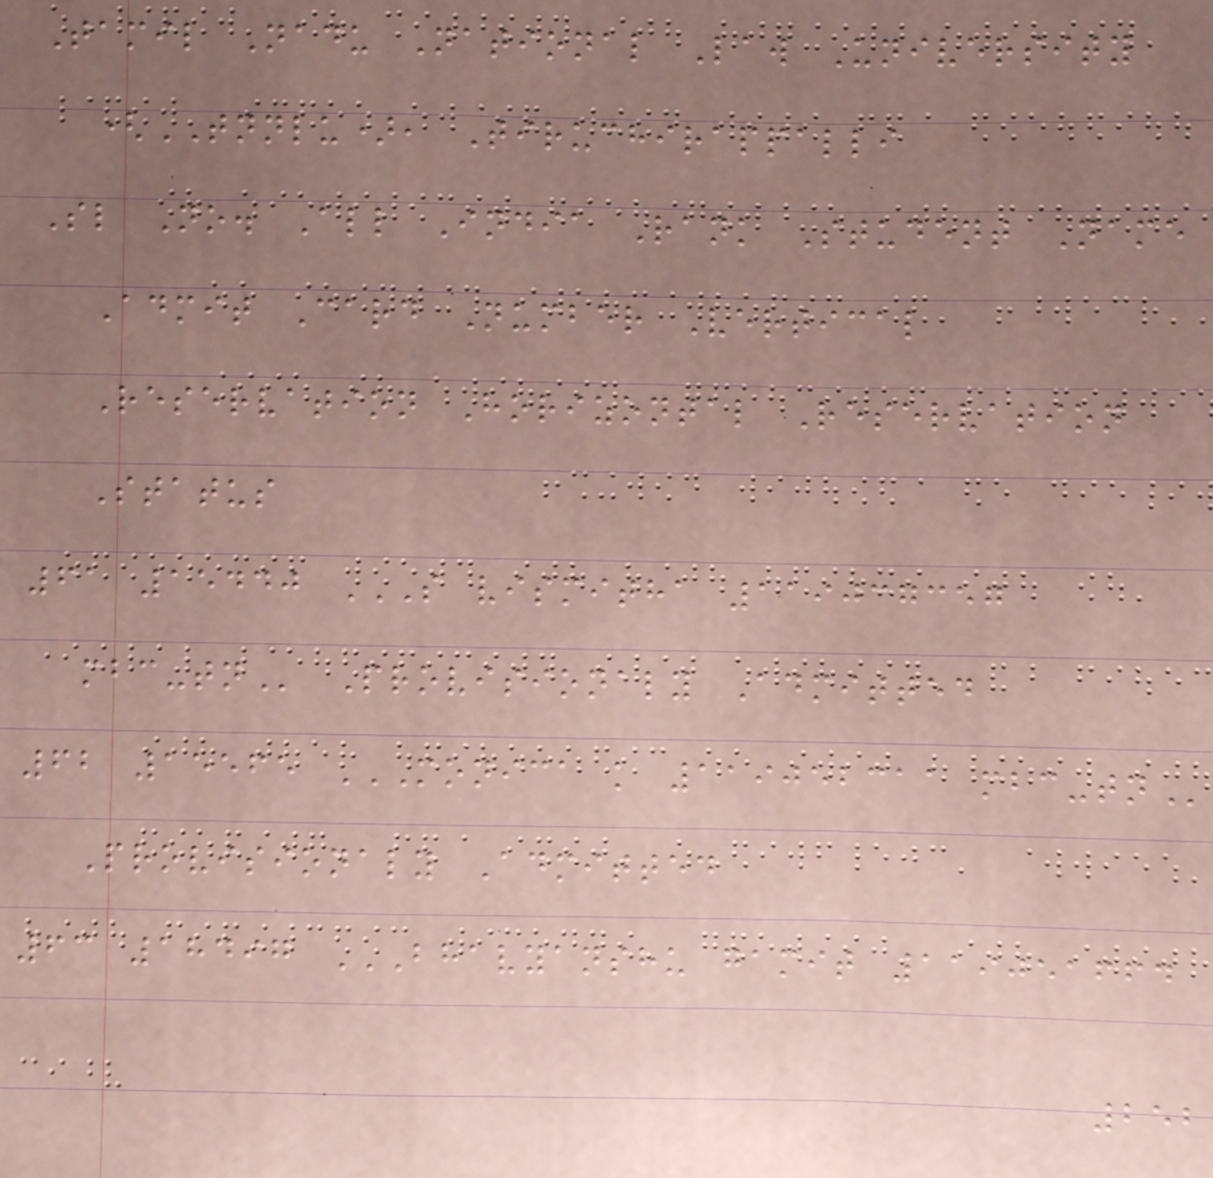Tamil Nadu National Law University
(TNNLU), Tiruchirappalli
Sl No. All India Rank Student Name
Admit Card Number Vertical
Reservation Horizontal Reservation
Status
61 15440 S VISMITHA 119037357
MBC-TN Provisionaly Admitted
62 15565 MONICA K 119052311 MBC-TN
Provisionaly Admitted
63 18497 BHAVYANSHU GAMIT 119051664
252
